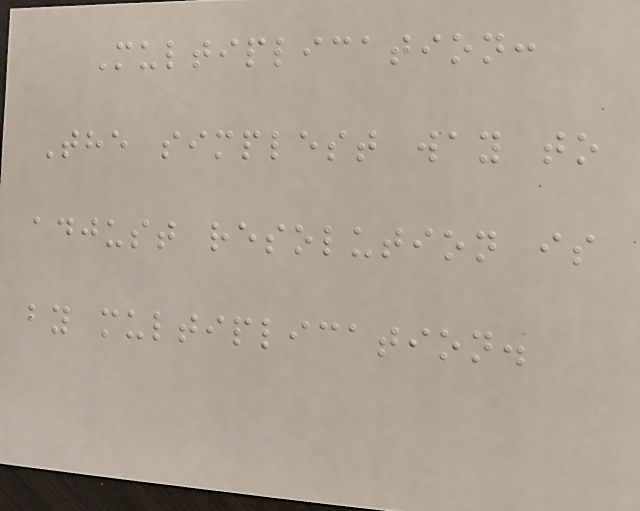Multiplication:
The simplest way to
adjust resolution is
by multiplication.
